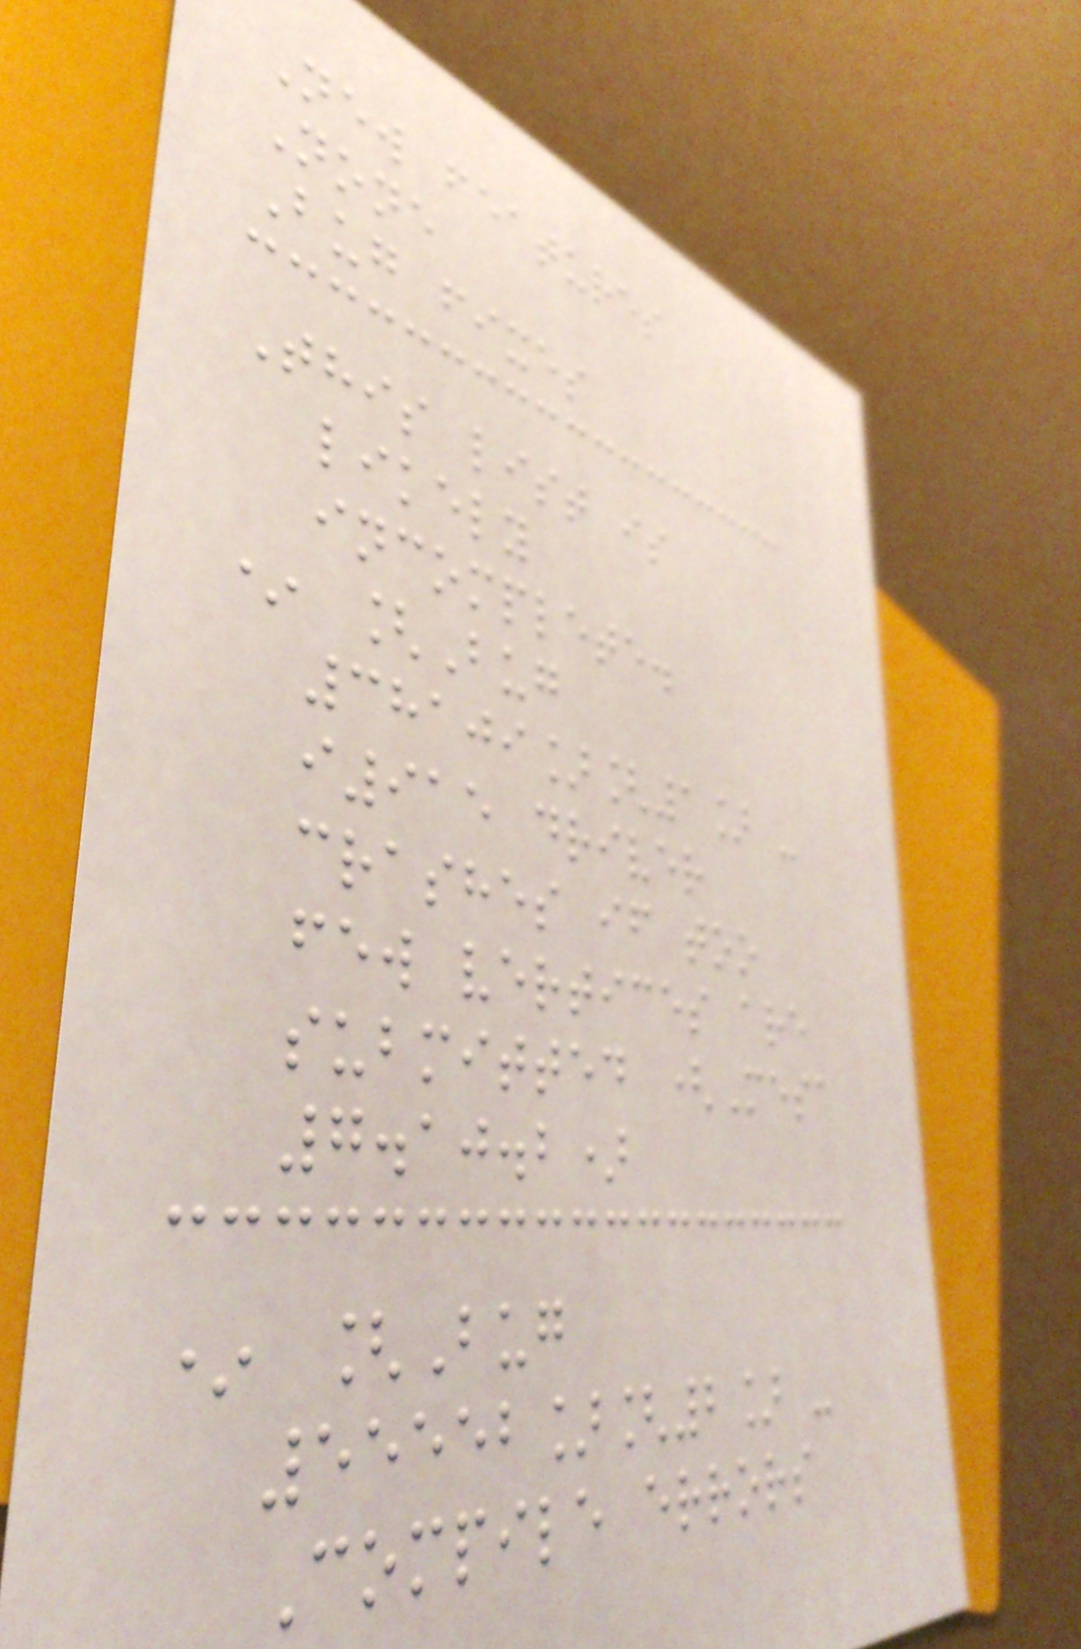New features
None
Bug fixes
This list is
likely
incomplete.
* [Bug
38109][1] -
i915 driver
crashes if too
few vertices are
submitted (Mesa
7.10.2)
* [Bug
55552][2] -
Compile errors
